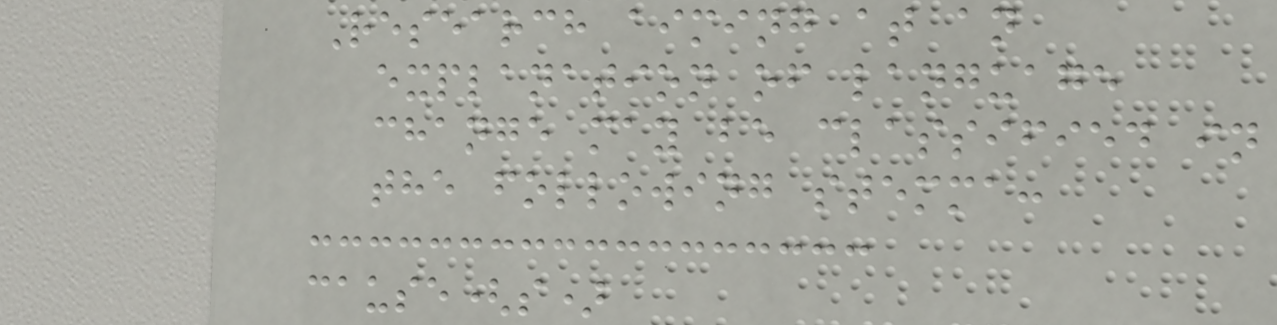Research aiming at an
explanation of language
change may be classified in
the following stemma:
cause(s)
